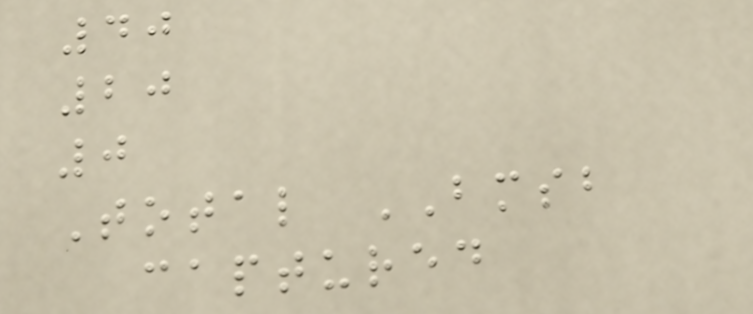40
20
0
Total BMSB
captured
